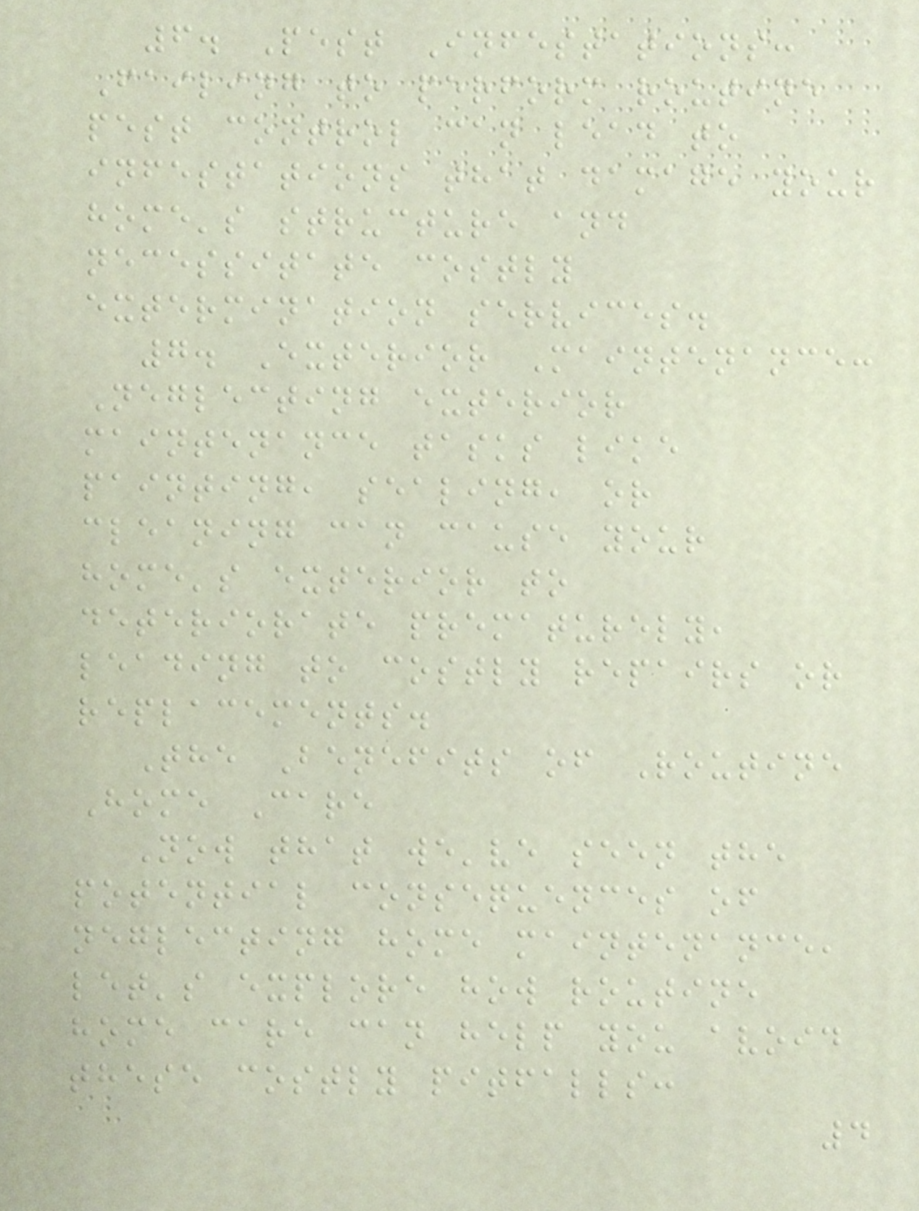6. Pest Infestations:
Failing to perform routine
pest control can lead to
infestations that damage your
home's structure and
necessitate costly
extermination services.
7. Exterior Maintenance:
Neglecting exterior
maintenance tasks like
painting, sealing, or
cleaning can cause your
home's exterior to
deteriorate prematurely,
leading to costly repairs or
replacements.
The Benefits of Routine
Home Care
Now that we've seen the
potential consequences of
neglecting home maintenance,
let's explore how routine
home care can help you avoid
these costly pitfalls:
4
